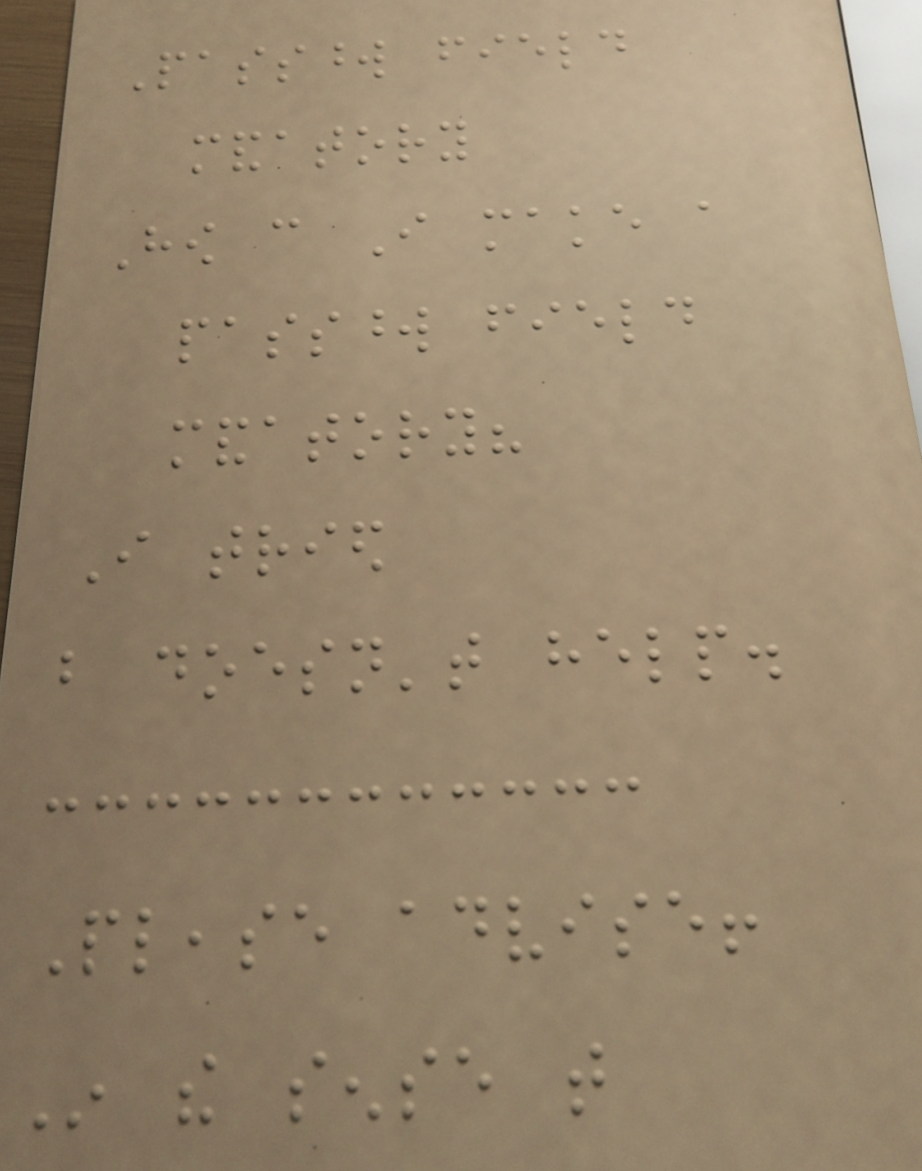Password field
mandatory
How can I make a
password field
mandatory?
I tried
but doesn't help.
Please advise!
In the sense that
